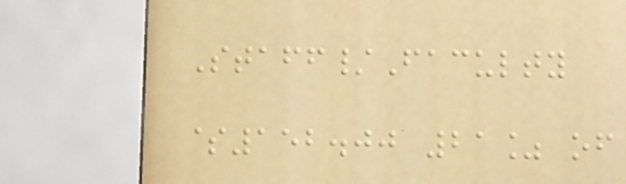Staff/Faculty
$152.00 21% of
